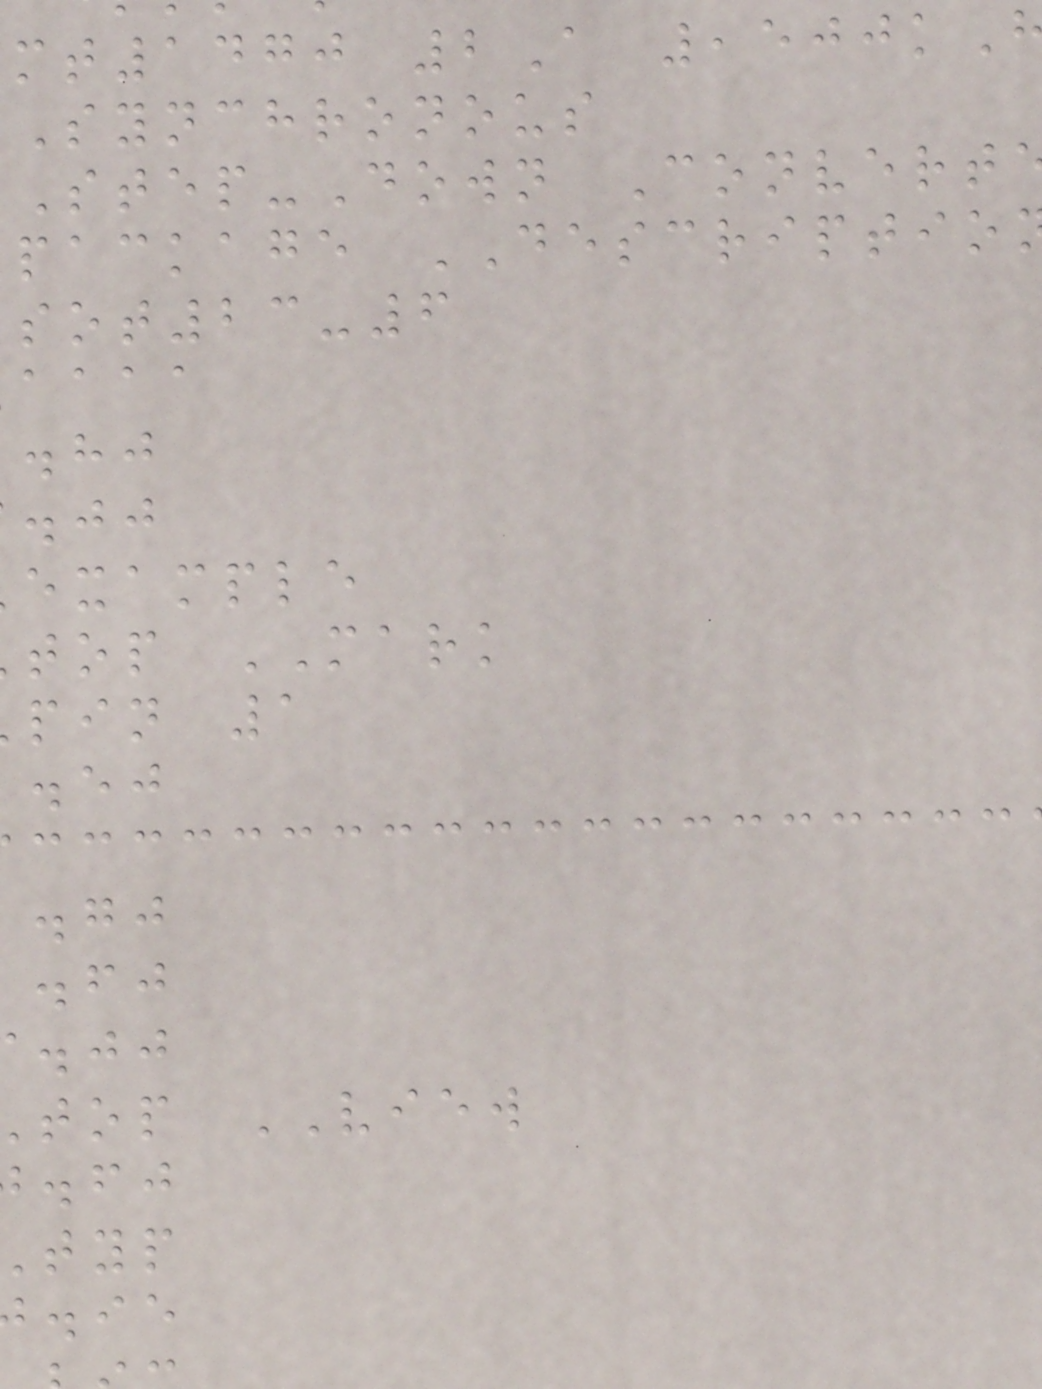mt1470 2A ,500k
Synchronous
Step-Down Convert
package DESCRIPTIO
sot23-6
aaaa
example
top MARK
pin 1
top VIEW
